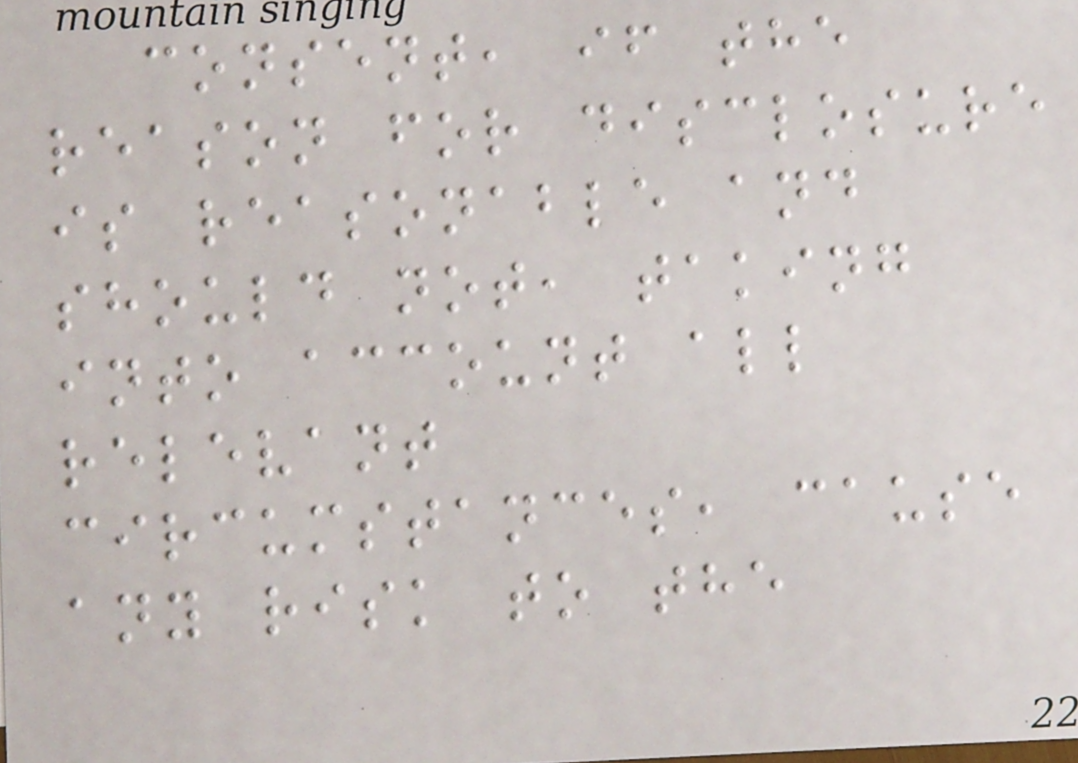consent, if the
reason for disclosure
is reasonable and
should not, taking
into account all
relevant
circumstances, cause
any risk to the
